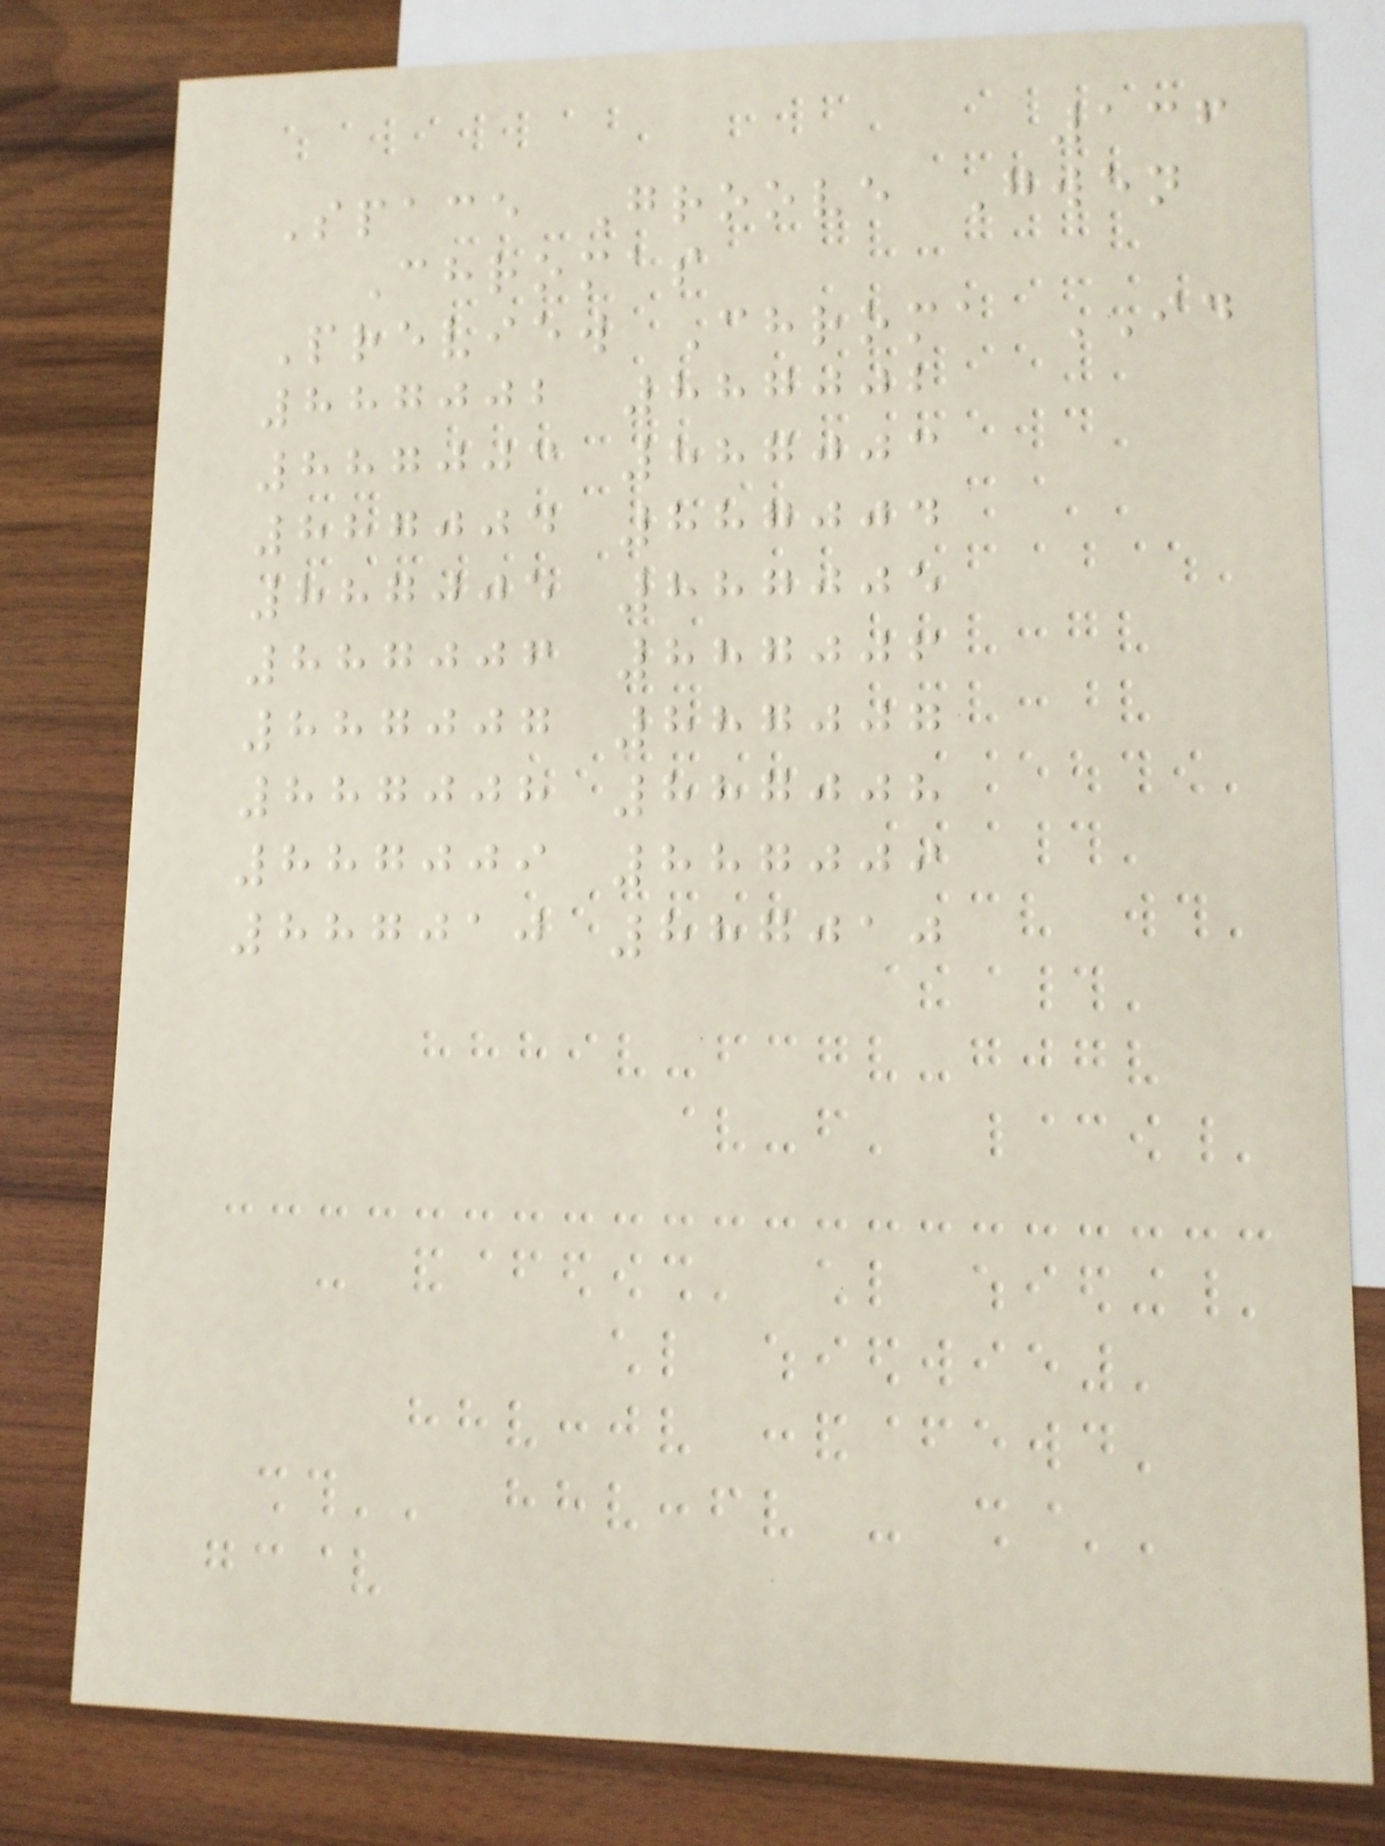136
Space Groove Gwen
Chromas
Preview Chroma ID
887002 887002
887003 887003
887004 887004
887005 887005
887006 887006
887007 887007
887008 887008
887009 887009
887010 887010
